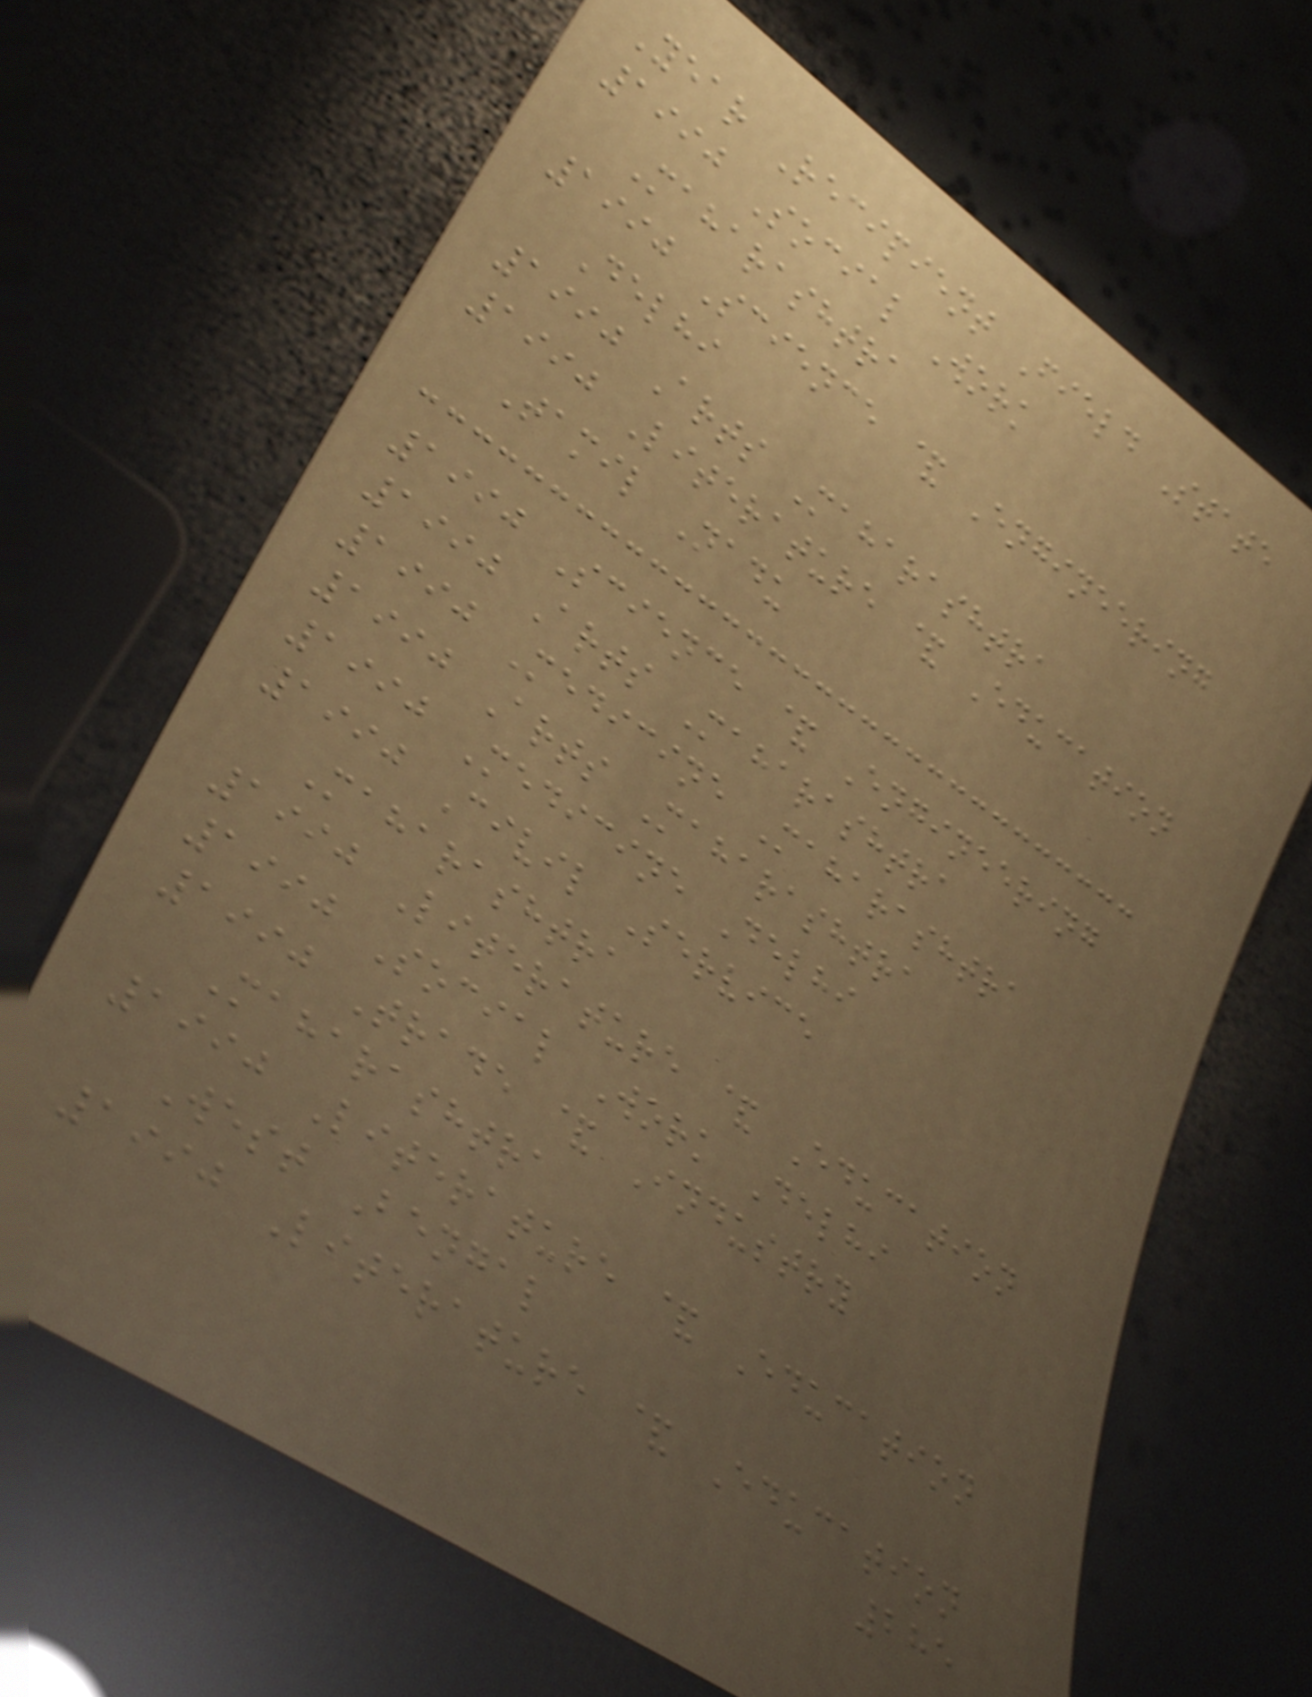Year Recipient Field State
1990 Social Work
Maharashtra
1990 Science & Engineering
Delhi
1990 Arts Maharashtra
1990 Literature & Education
Tamil Nadu
1990 Science & Engineering
1990 Arts Maharashtra
1990 Medicine Maharashtra
1990 Arts Maharashtra
1990 Medicine Delhi
1990 Civil Service
Maharashtra
1990 Literature & Education
1990 Social Work Delhi
1990 Trade & Industry
Maharashtra
1990 Literature & Education
West Bengal
1990 Literature & Education
285
